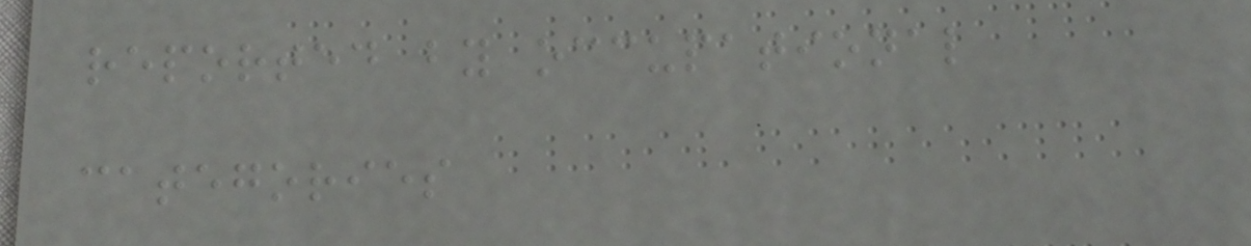reported by occupational
categories
